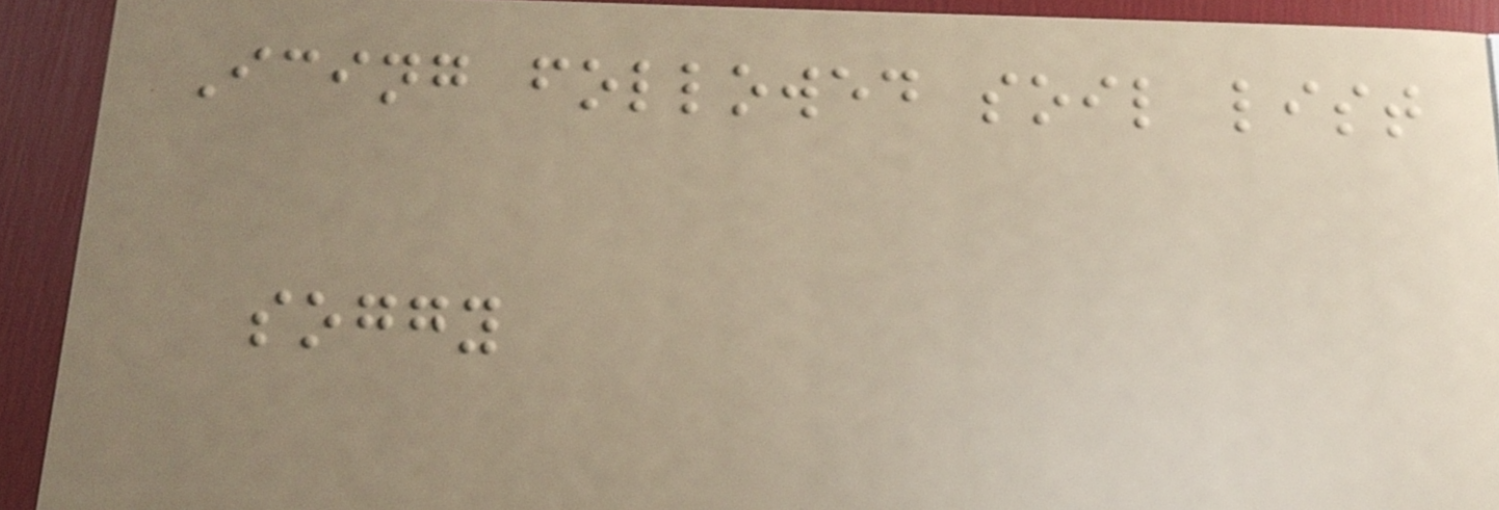Icing followed soil list
soggy
